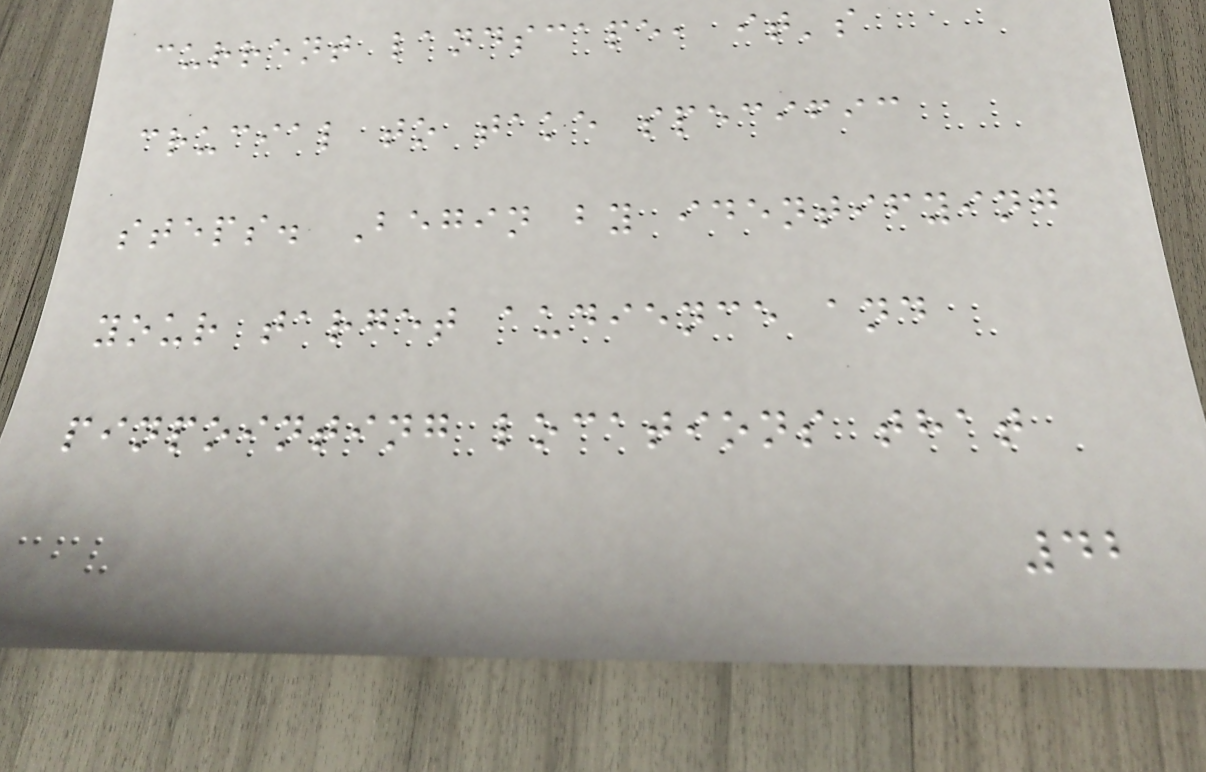current landscape, it's
crucial to take specific
steps. Begin by identifying
your target audience and
pinpointing locations that
42
